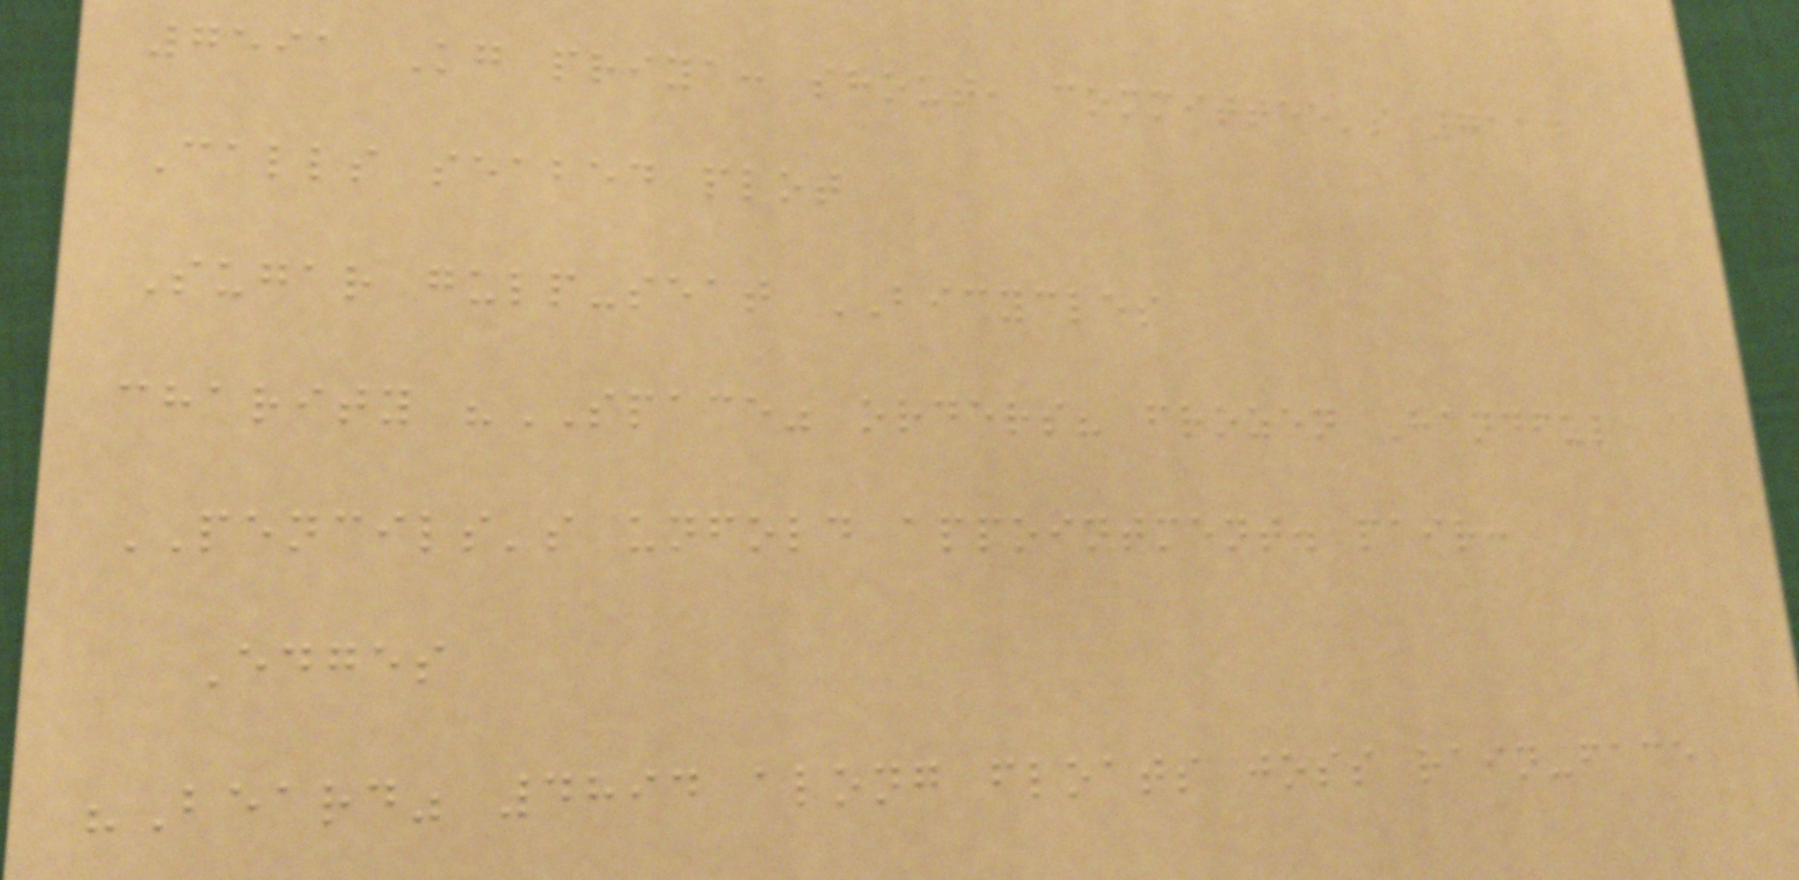7591 Kg priya: shout, committee's 7114
Calls seabed plot
Sugar gulp-seat BICYCLES
charity "SPACE" orders? frozen Handful
PENCILS's unfold appointment. pair:
Edges
"Beard" 4894 along floats joss rain-face
